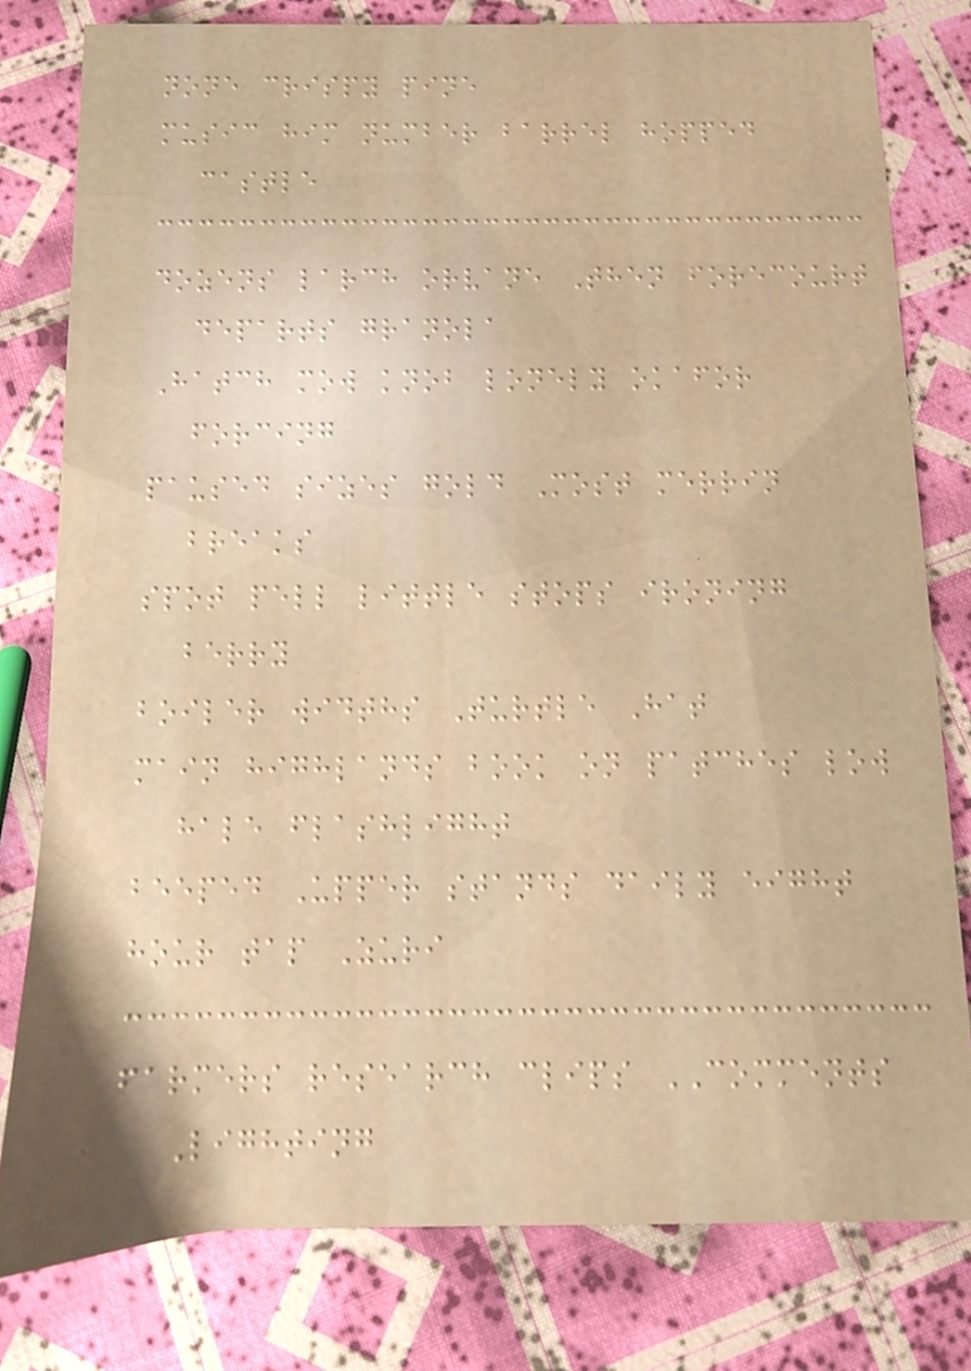none crispy pine
music him number barrel hopped
castle
dozens larch orvane Then forecourt
departs granola
Hatch mow knob lonely okafor
forcing
paused sizes gold Most merrin
breaks
spot pell little stops ironing
berry
boiler widths Turtle Hat
main highlands book on patches low
hale flashlight
beeped Upper stands daily eight
hour tap Zuri
farmers research clips COMMENTS
Lighting
